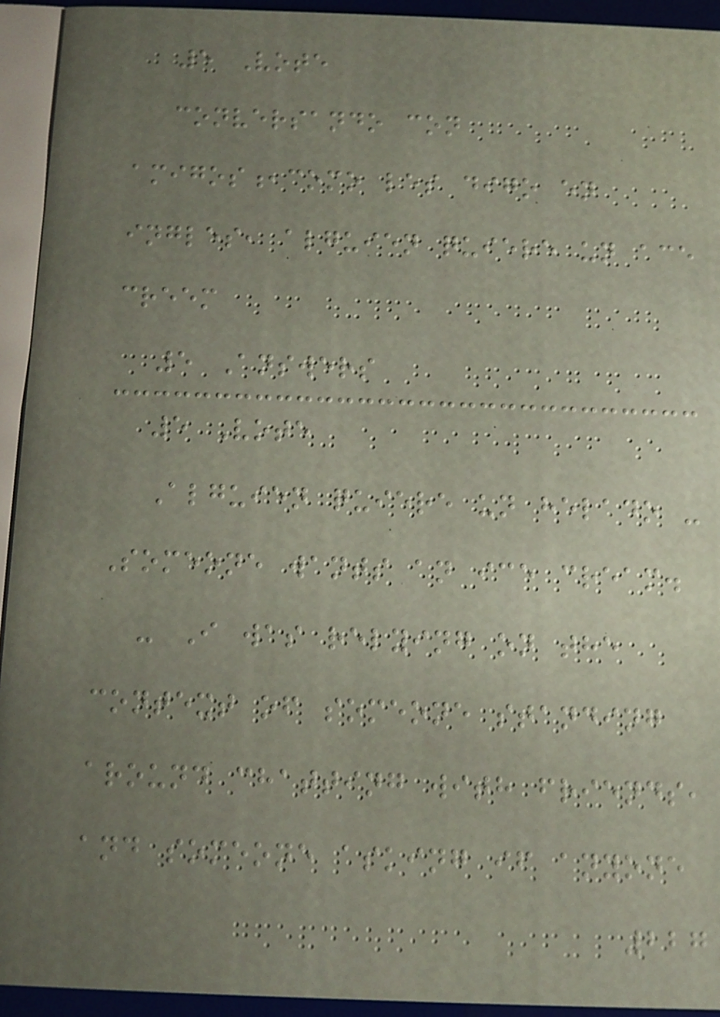5 Vote
conversando con
amigos,como les digo en
ingles, alguien quiere un ace
creem
5 Answers
5 Vote
Alguien quiere un helado -
Someone wants an ice cream.
- I was relying on the
context of someone standing
around chatting with friends,
and someone asking if anyone
227
